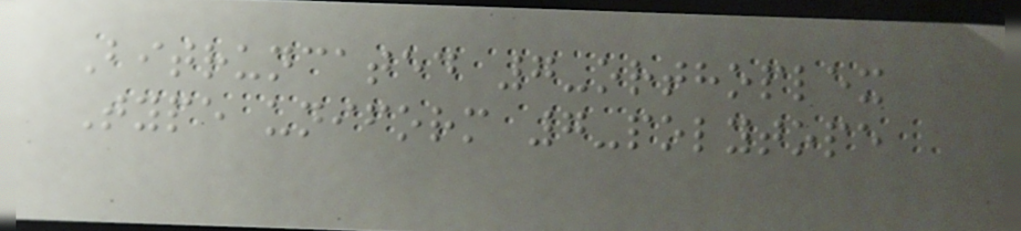Bitruncated 7-orthoplex
Type uniform 7-polytope
